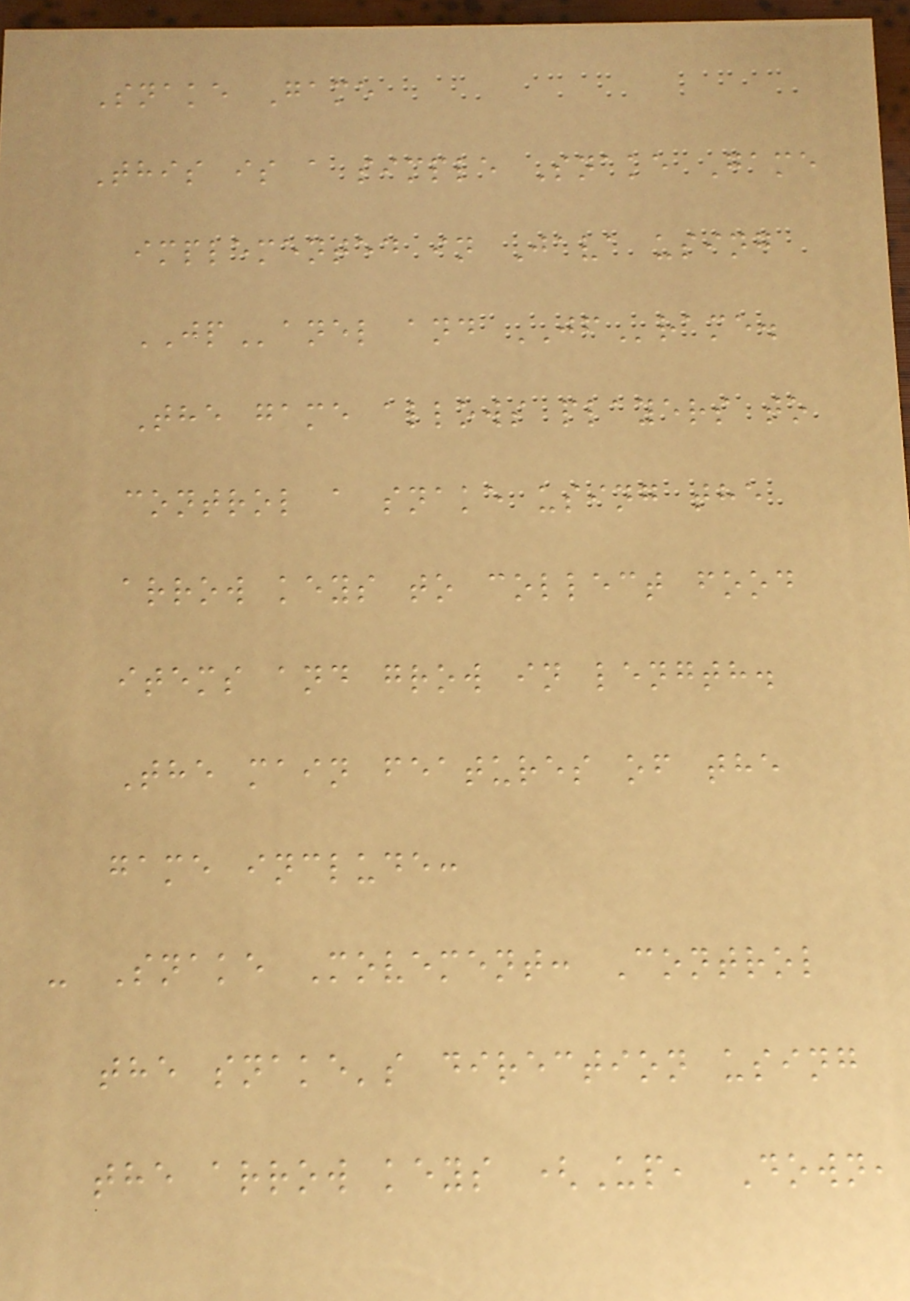Snake Game
This is a simple Snake Game
implemented in Java using
JPanel and JFrame.
The game allows players to
control a snake using the
arrow keys to collect food
items and grow in length.
The main features of the
game include:
- Snake Movement: Control
the snake's direction using
the arrow keys (Up, Down,
